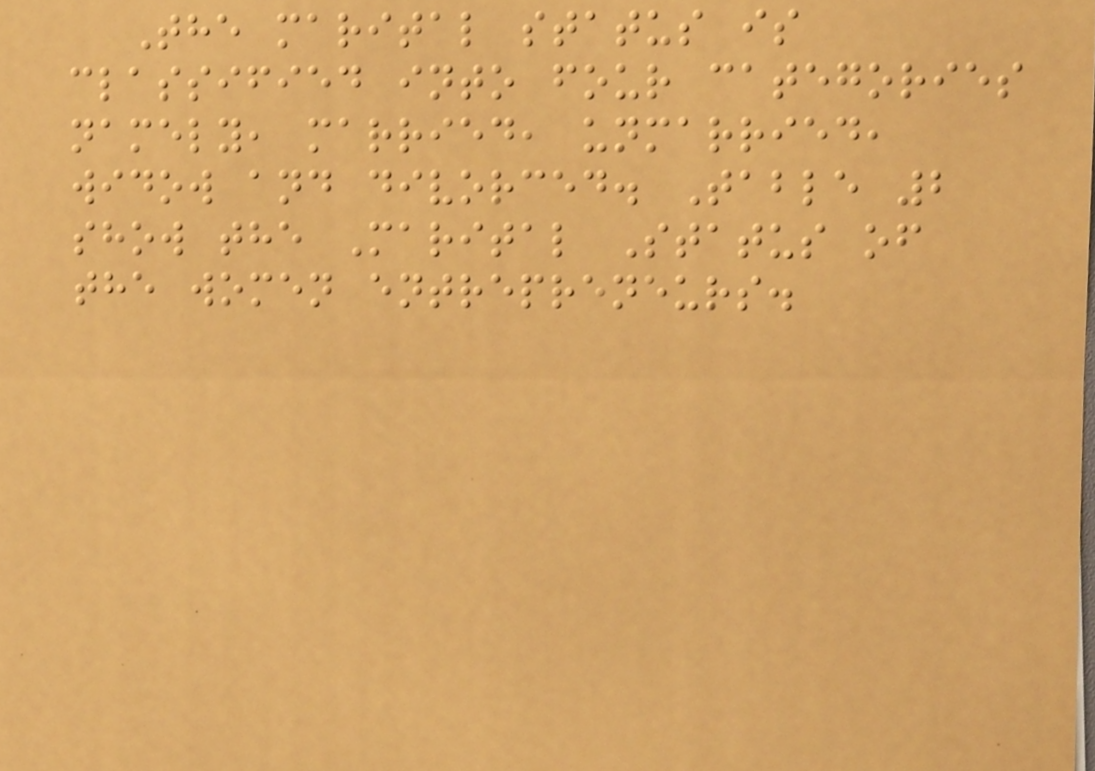The marital status is
classified into four categories
namely, married, unmarried,
widow and divorced. Table 2
show the Marital Status of
the women entrepreneurs.
